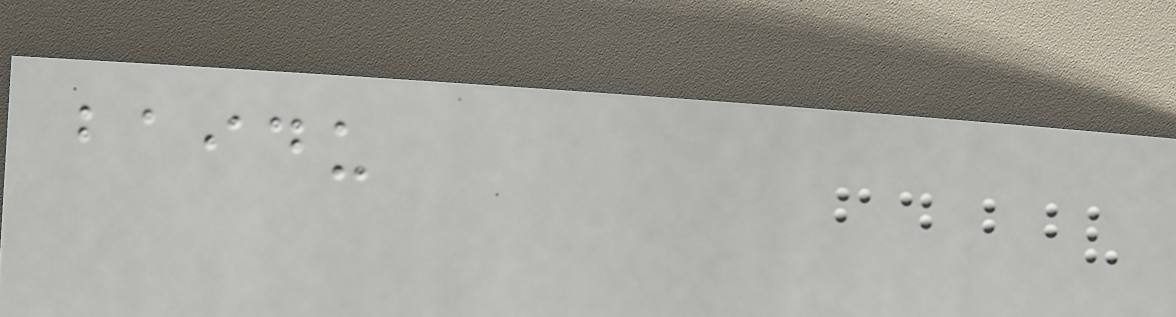baidu
